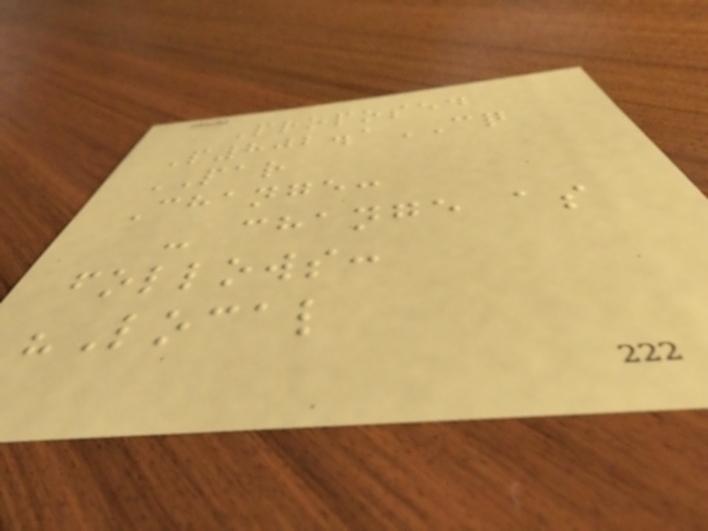Proposed
P802.1CQ
PAR
Change:
- change as
follows:
"Local
